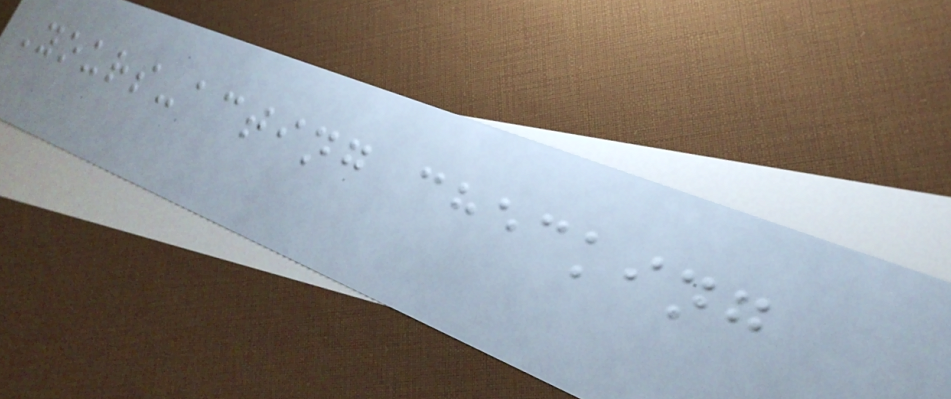Yours-acting checking
